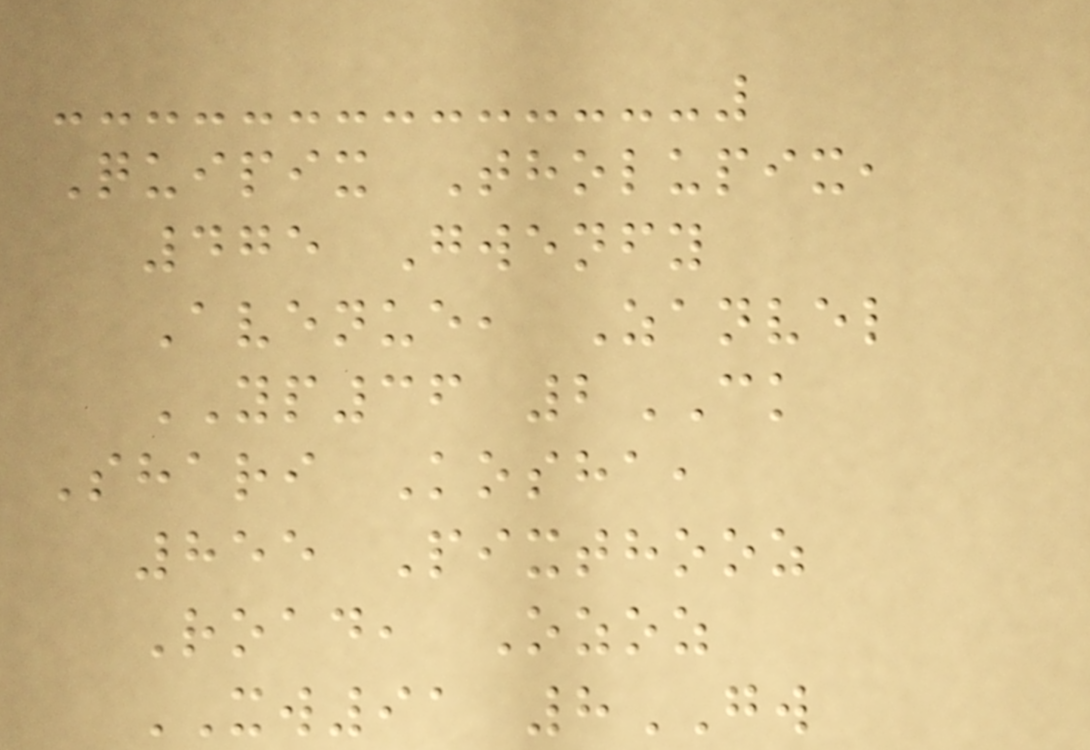Quipix Tholupix,
475 Gwenfy
Avenue, Zanvel
YP36 2CK
Shari Kosha,
855 Pixthooz
Road, Ozoz
XW91 8GW
